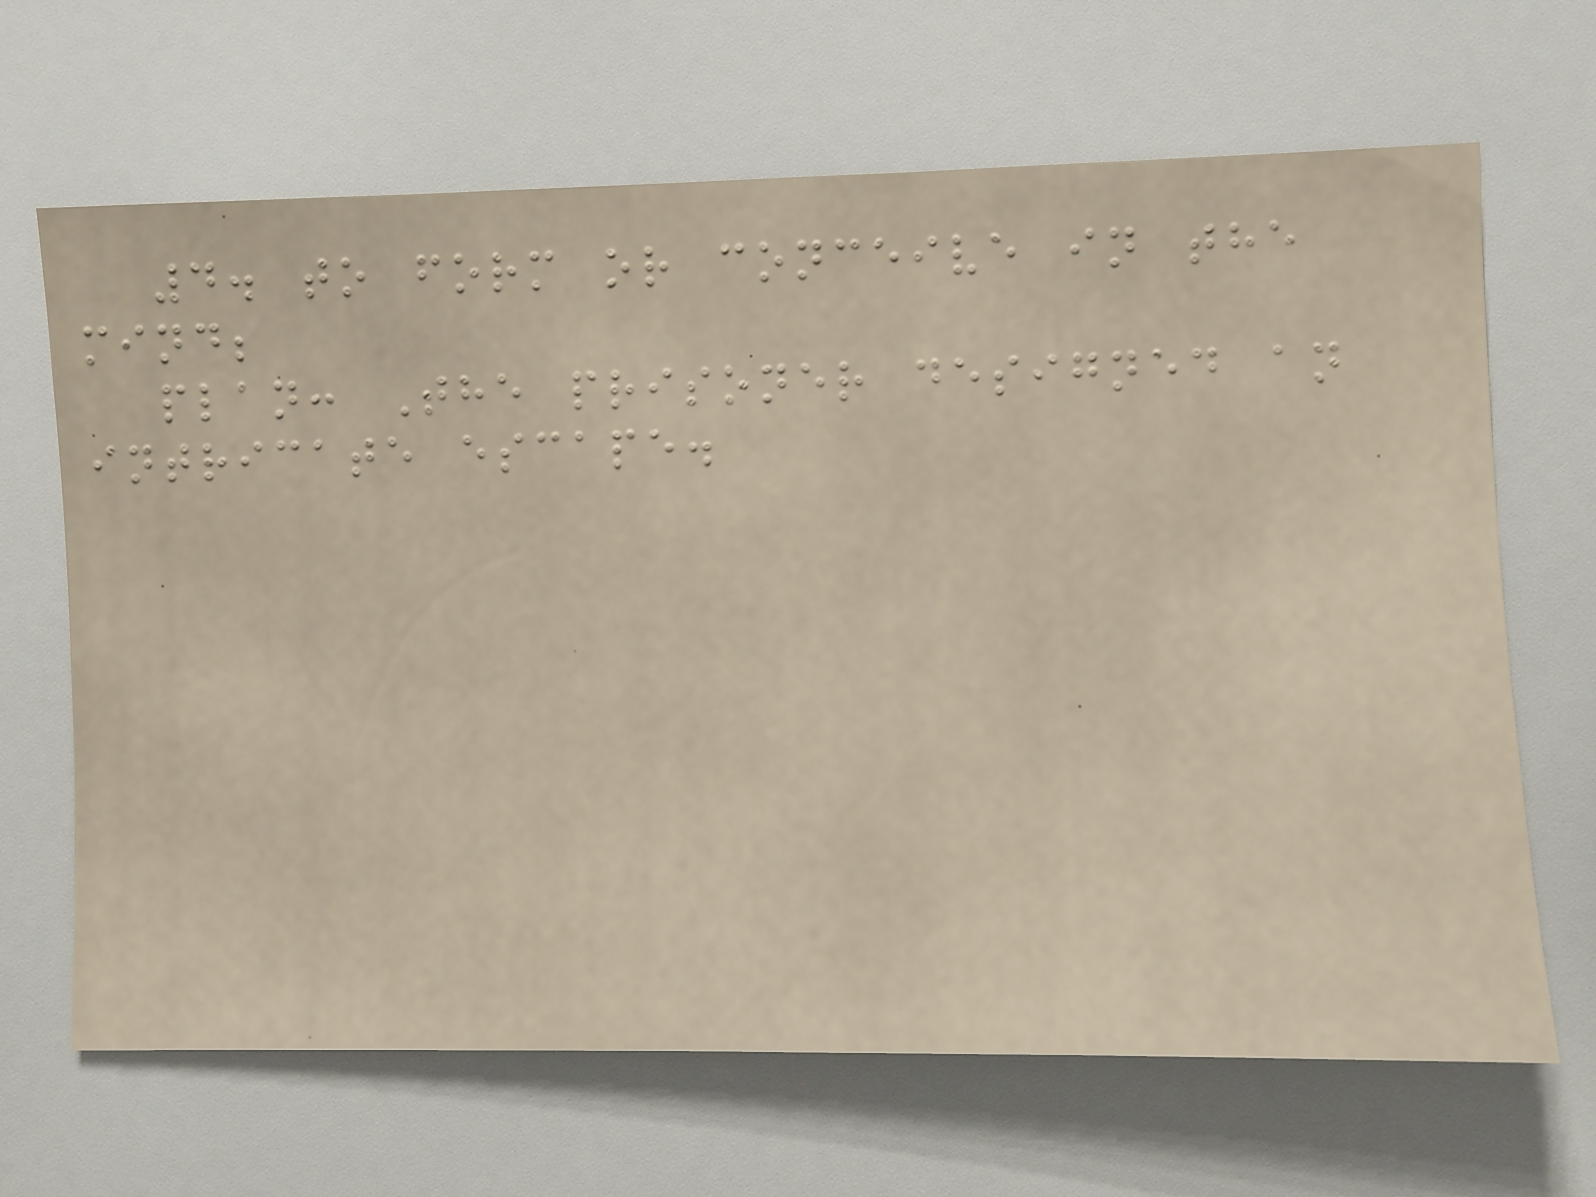4. to form or conceive in the
mind;
plan: The prisoner designed an
intricate escape.
